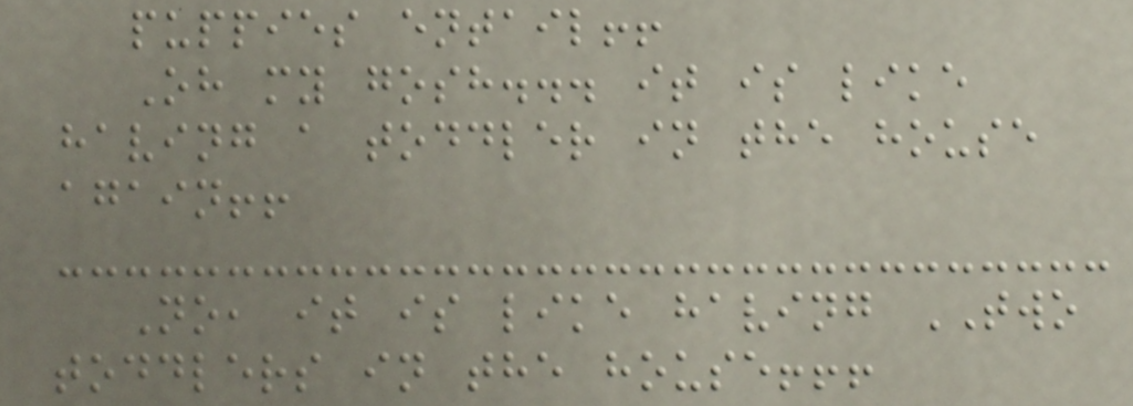puppies entail!!
Oh my gosh... it is like
having a toddler in the house
again!!
No, it is like having TWO
toddlers in the house!!!
